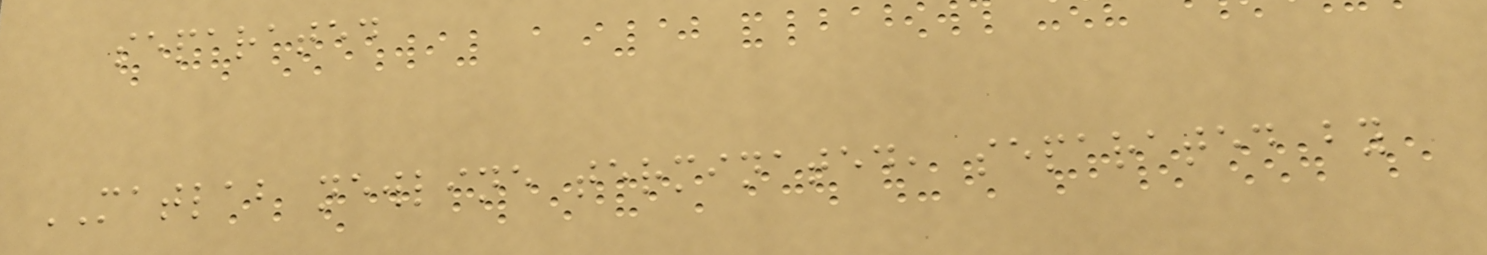separated
MATLAB newline terminated, separated by
